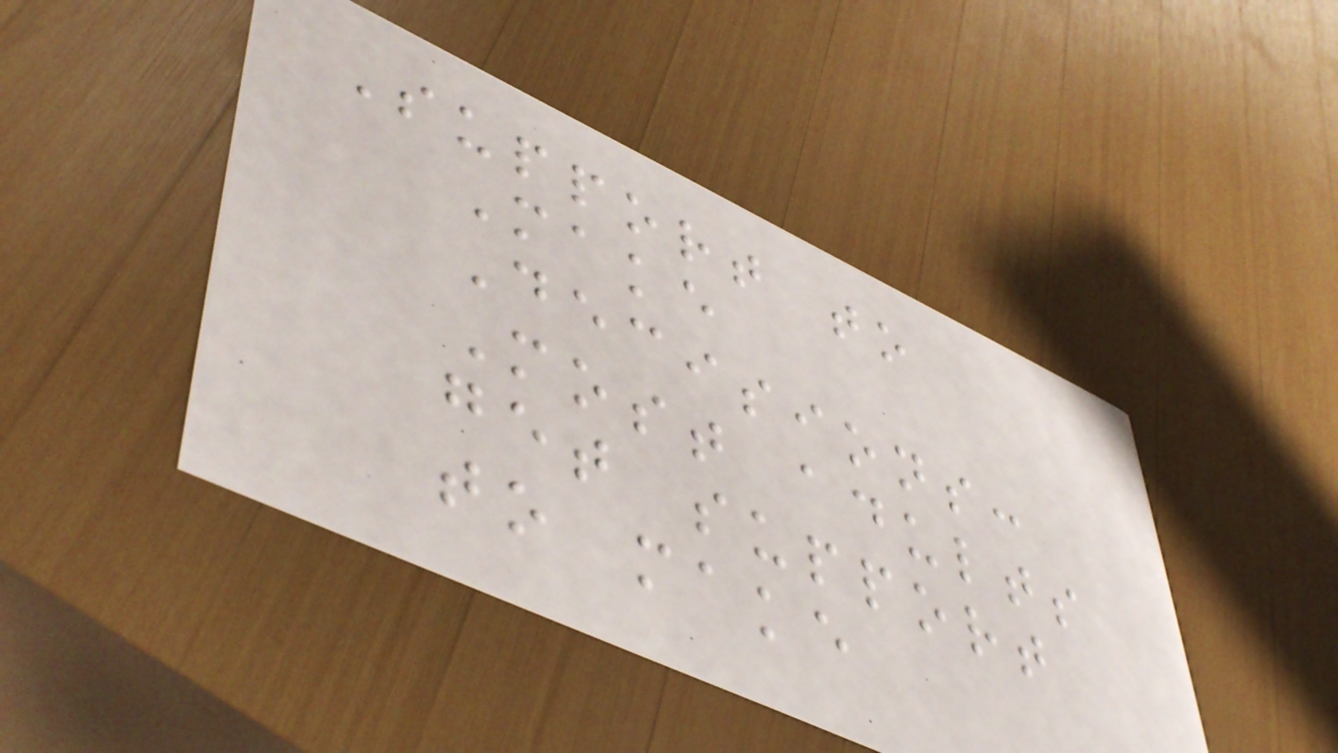Support to
Make
Decisions:
Most adults
get support
to make
